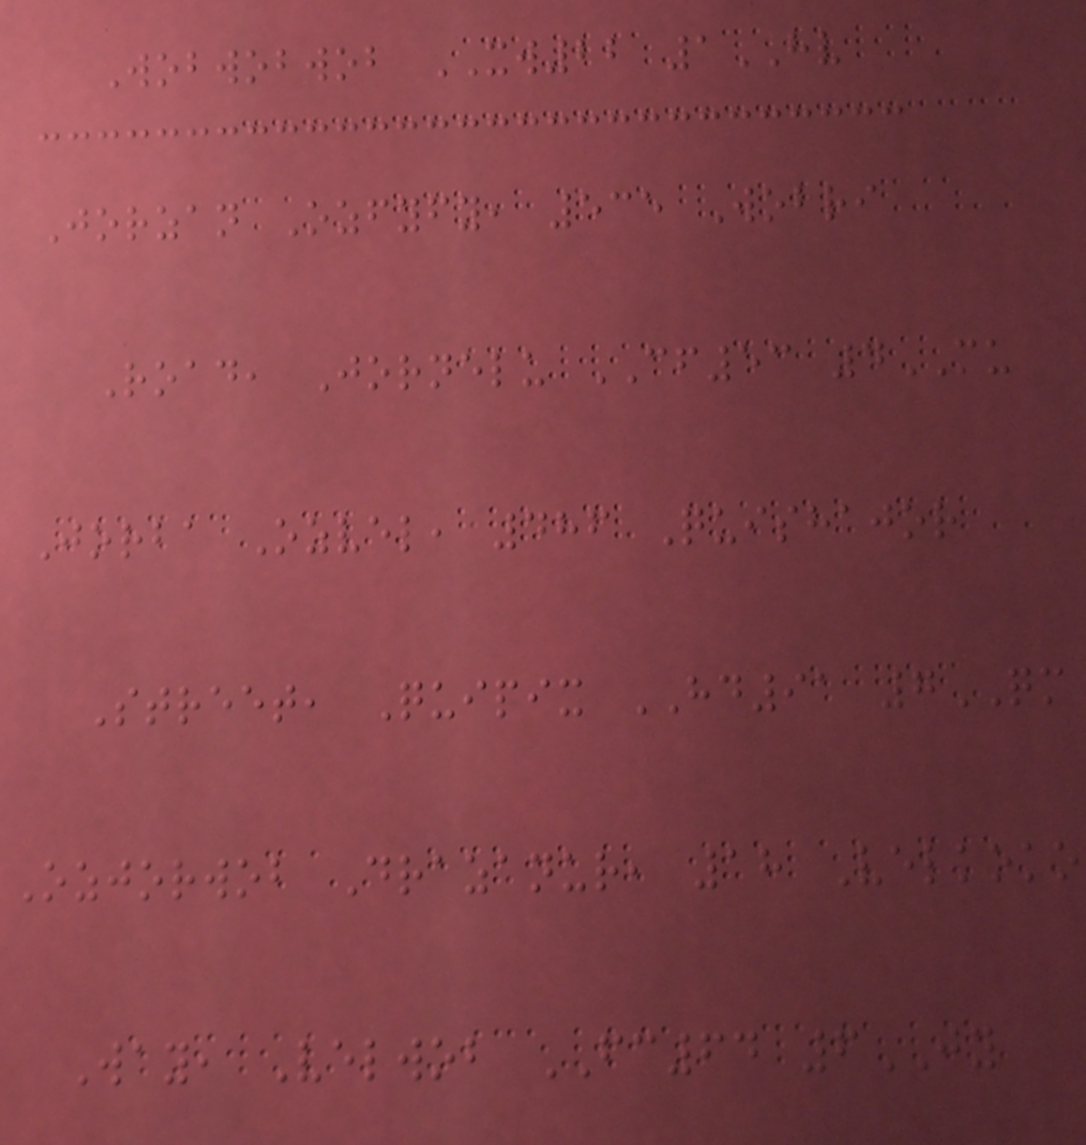Wobwobwob XW22 1HV
Jorzan Ozfyfy, 535 Wobri
Road, Jornelu CF53 4MU
Jorba Ozvel, 486 Quishajor
Street, Quipix HD91 7QM
Ozjorwob Drazanur, 18 Velkoko
Way, Velwob FC64 6JY
